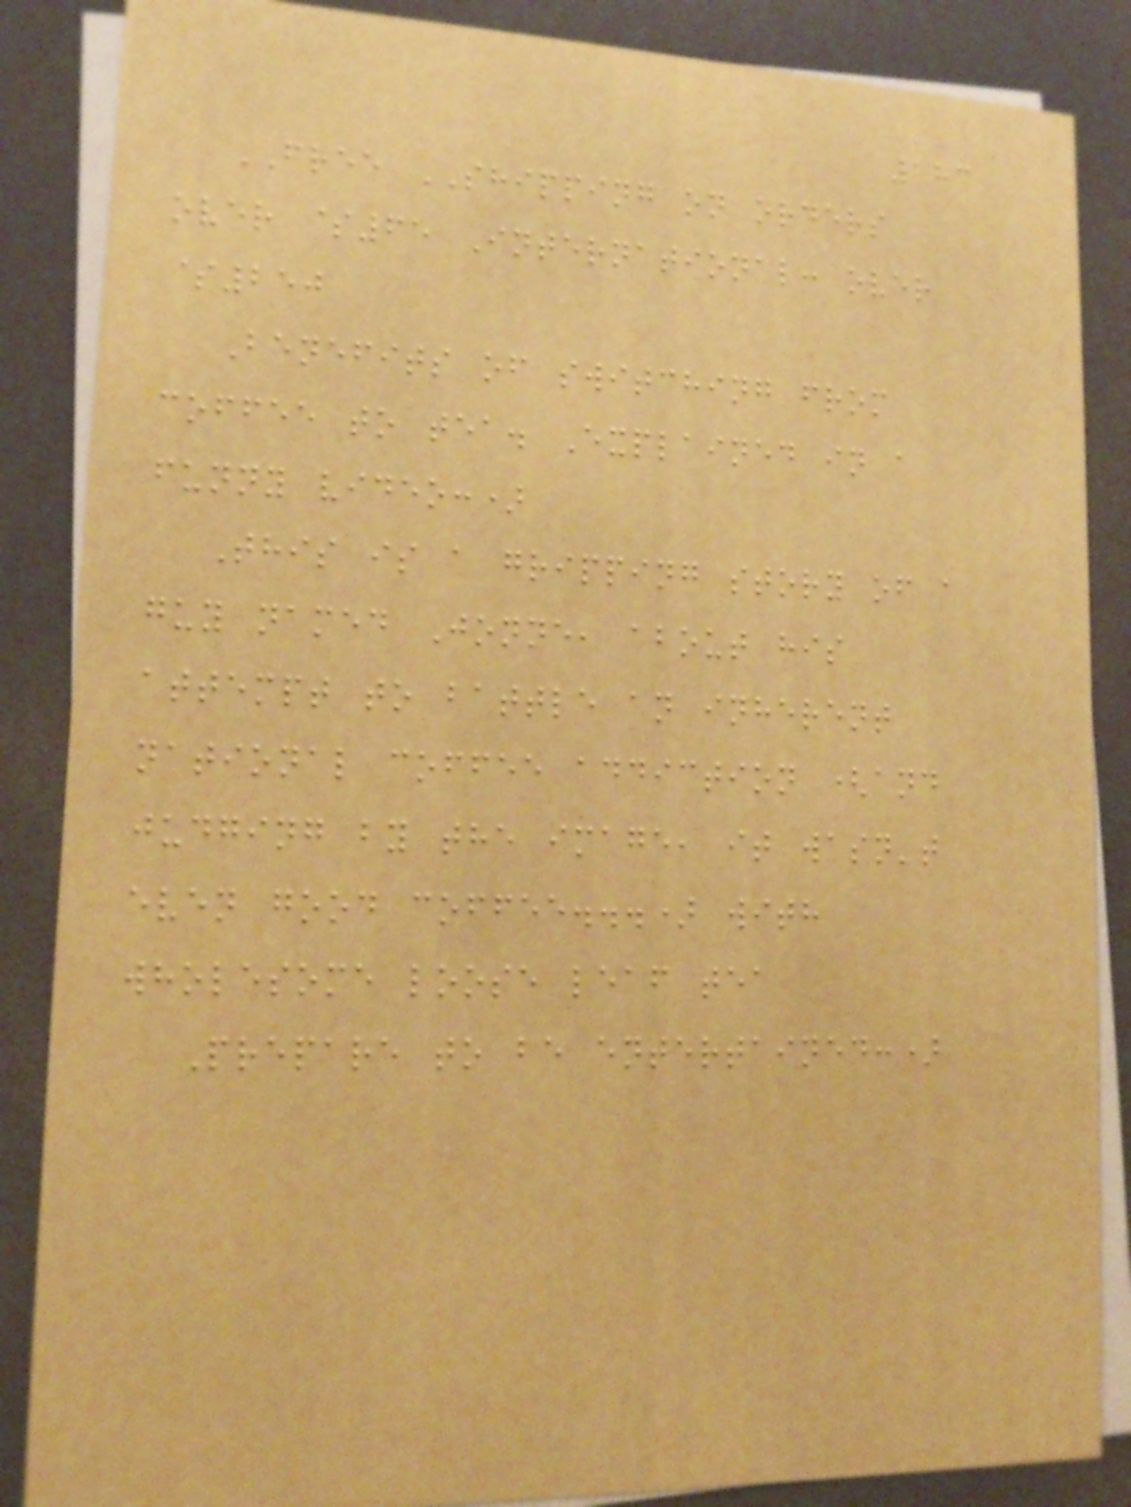183
FREE SHIPPING on orders
over $65 International: over
$250
Benefits of switching from
coffee to tea. Explained in a
funny video:)
This is a gripping story of a
guy named Jonne, about his
attempt to battle an inherent
national coffee addiction (and
judging by the image, it wasn't
even good coffee...) with
wholesome loose leaf tea
Prepare to be entertained:)
